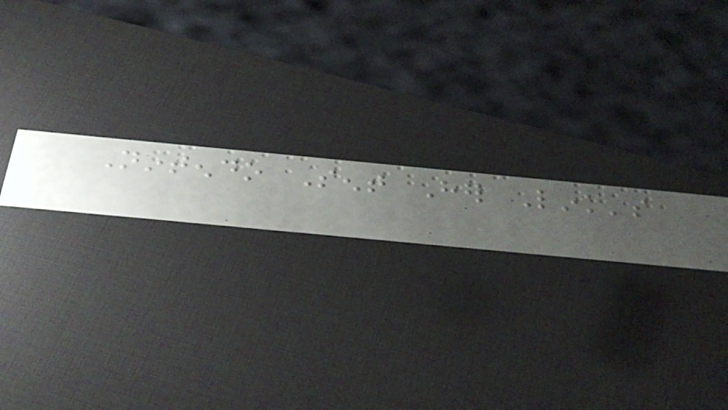Nintendo Sent Her Link's
